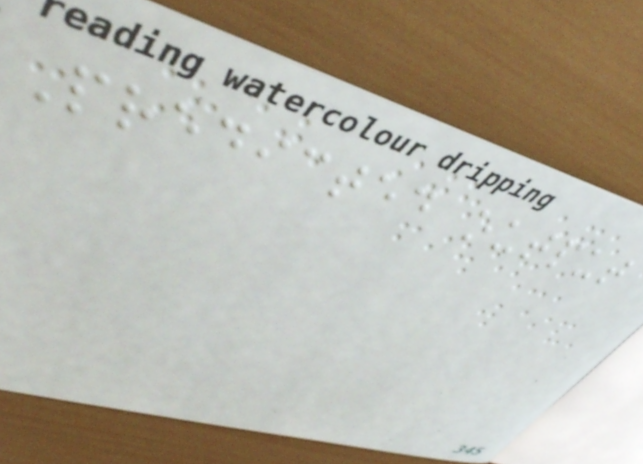Predicted output
